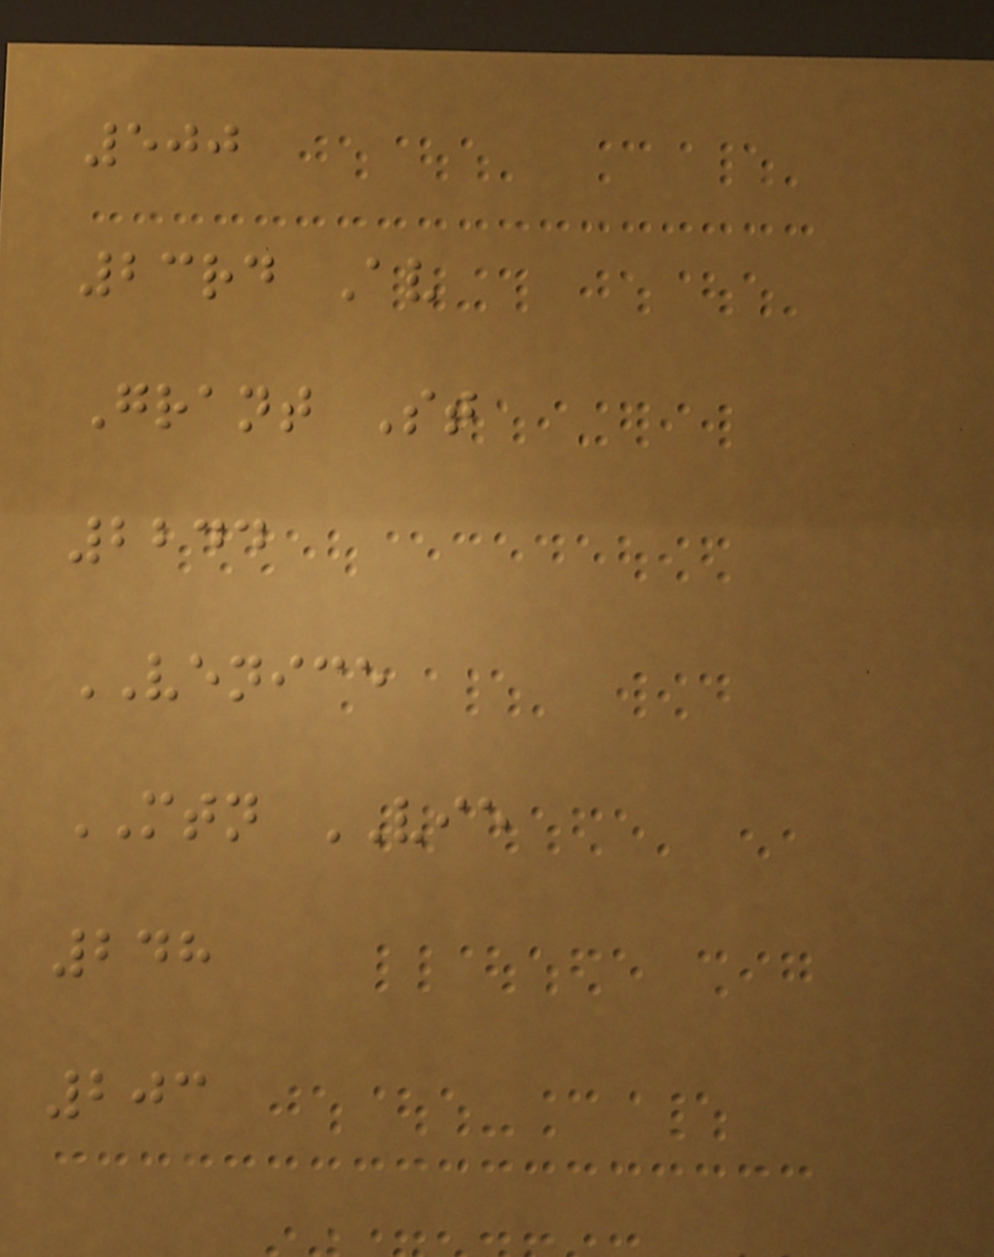500
23rd Av
Grant St
2244
VENICE
MTN VIE
248
203
